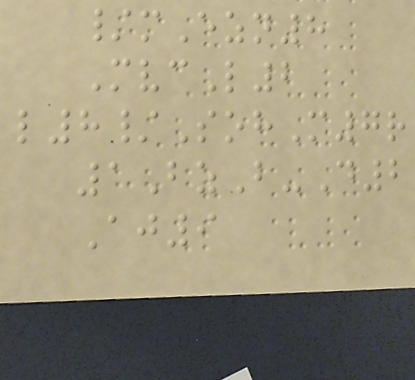/mEzn8
MvcL2
l8/SohM7r
1BzB-D2
Aj9
